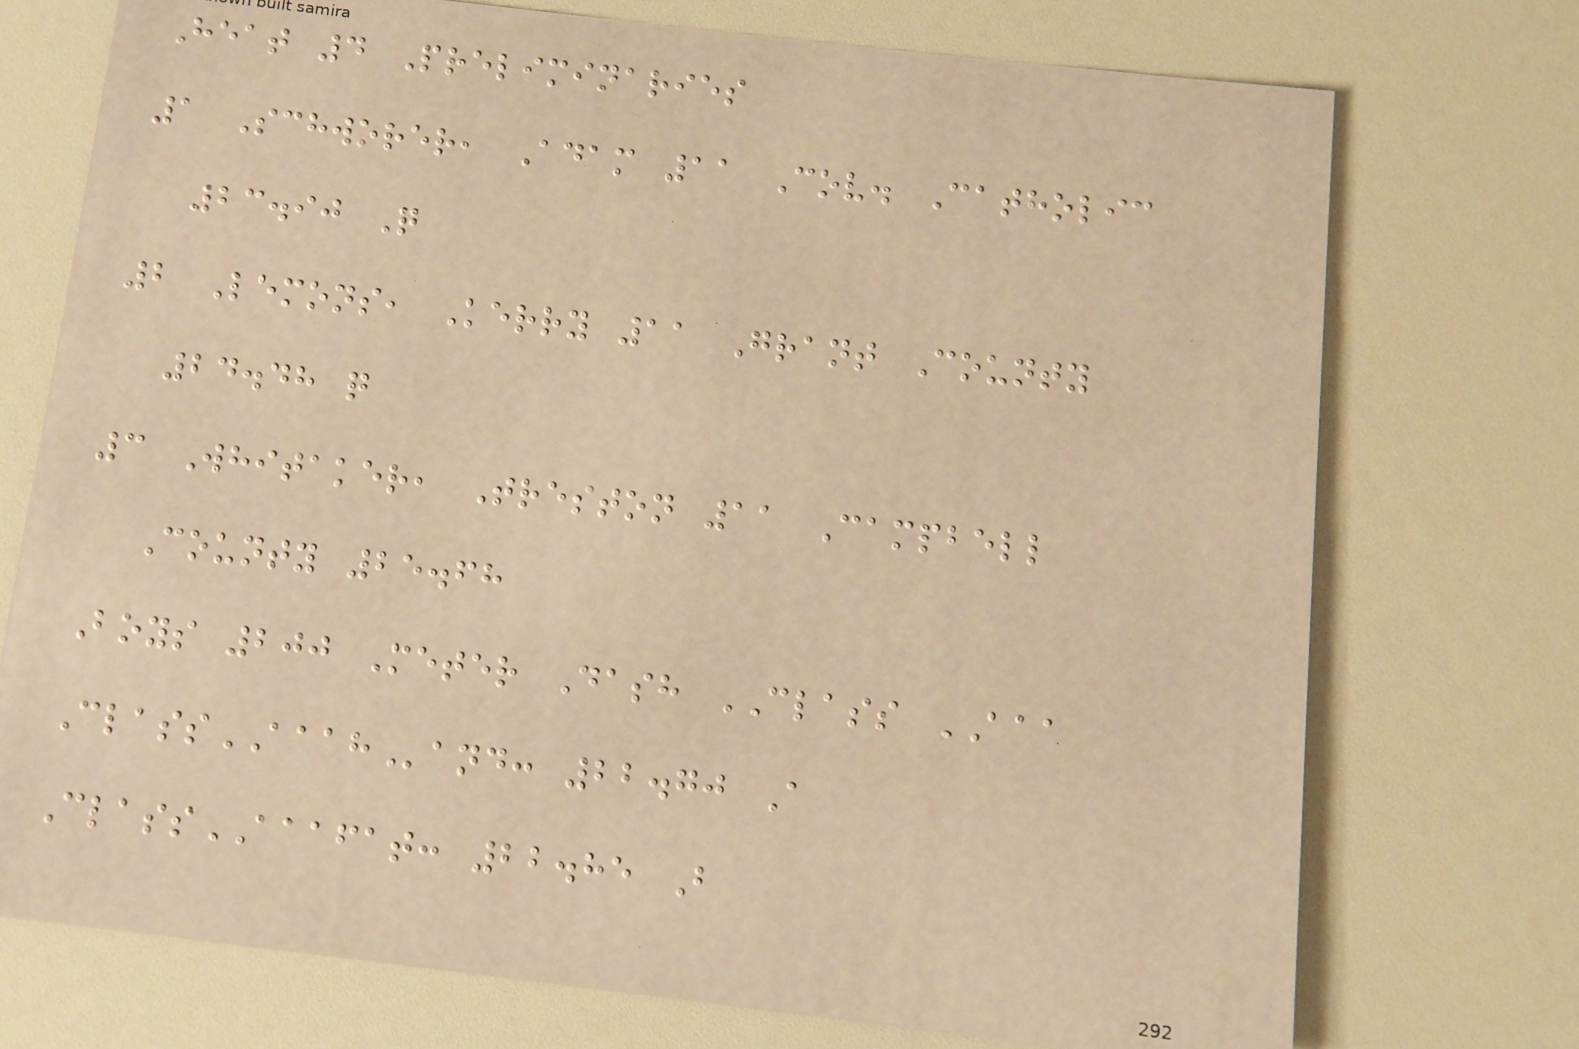Heat 4 Preliminaries
1 Schworer, Adam 11 Cov. Catholic
23.90 Q
2 Lemons, Kerry 11 Grant County
24.48 q
3 Whitaker, Treston 11 Campbell
County 25.68
Boys 200 Meter Dash CLASS AAA
ClassAAAHand: 22.70 A
ClassAAAFAT: 22.85 B
